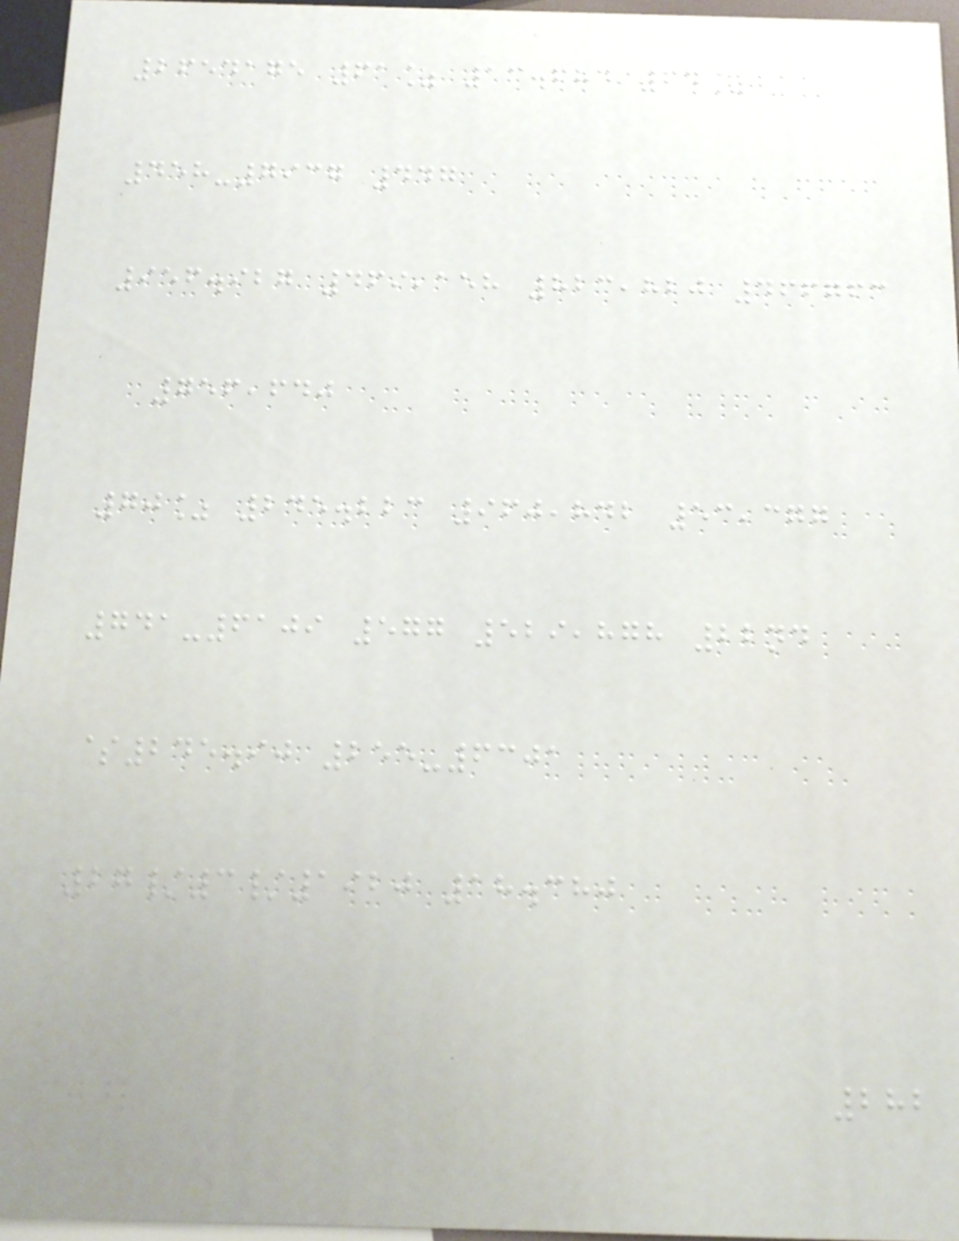2654175 61% 13.684 64%
458-7937 447
956.927 469,158 823,820 466763
756,640
70% 245.223 960,842 53,377
741-6109 577 529,878 22nd
$245.90 255-6301
27/3/1920 18.380
282
